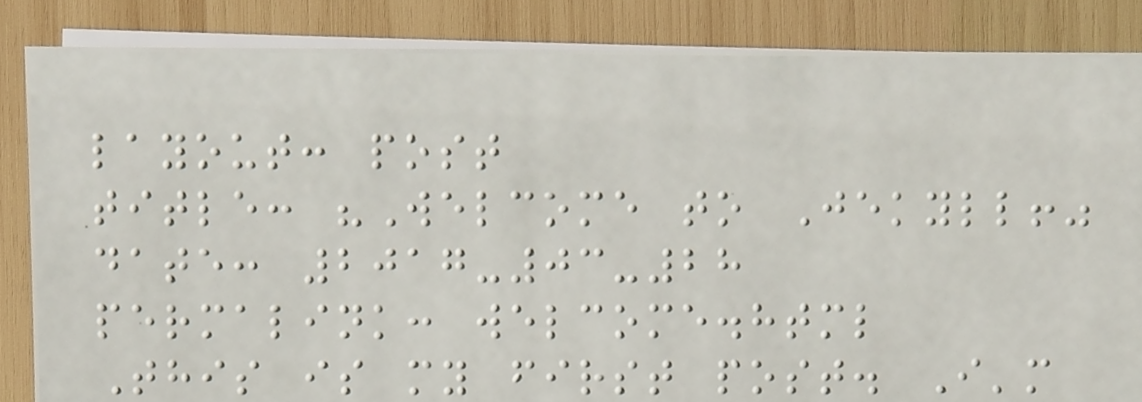layout: post
title: "Welcome to Jekyll!"
date: 2017-03-28
permalink: welcome.html
This is my first post. I'm
